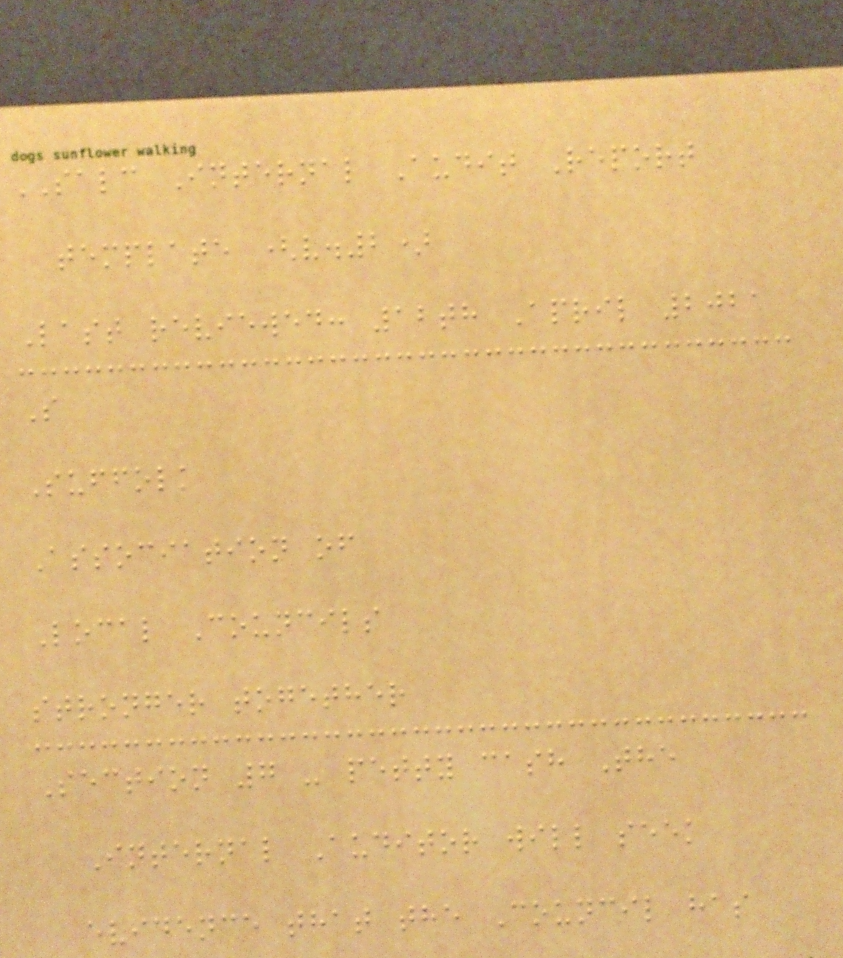SALC Internal Audit Report
template (v.2)
Last reviewed: 12th April 2021
S
Suffolk
Association of
Local Councils
stronger together
Section 7 - petty cash The
Internal Auditor will seek
evidence that the Council has
